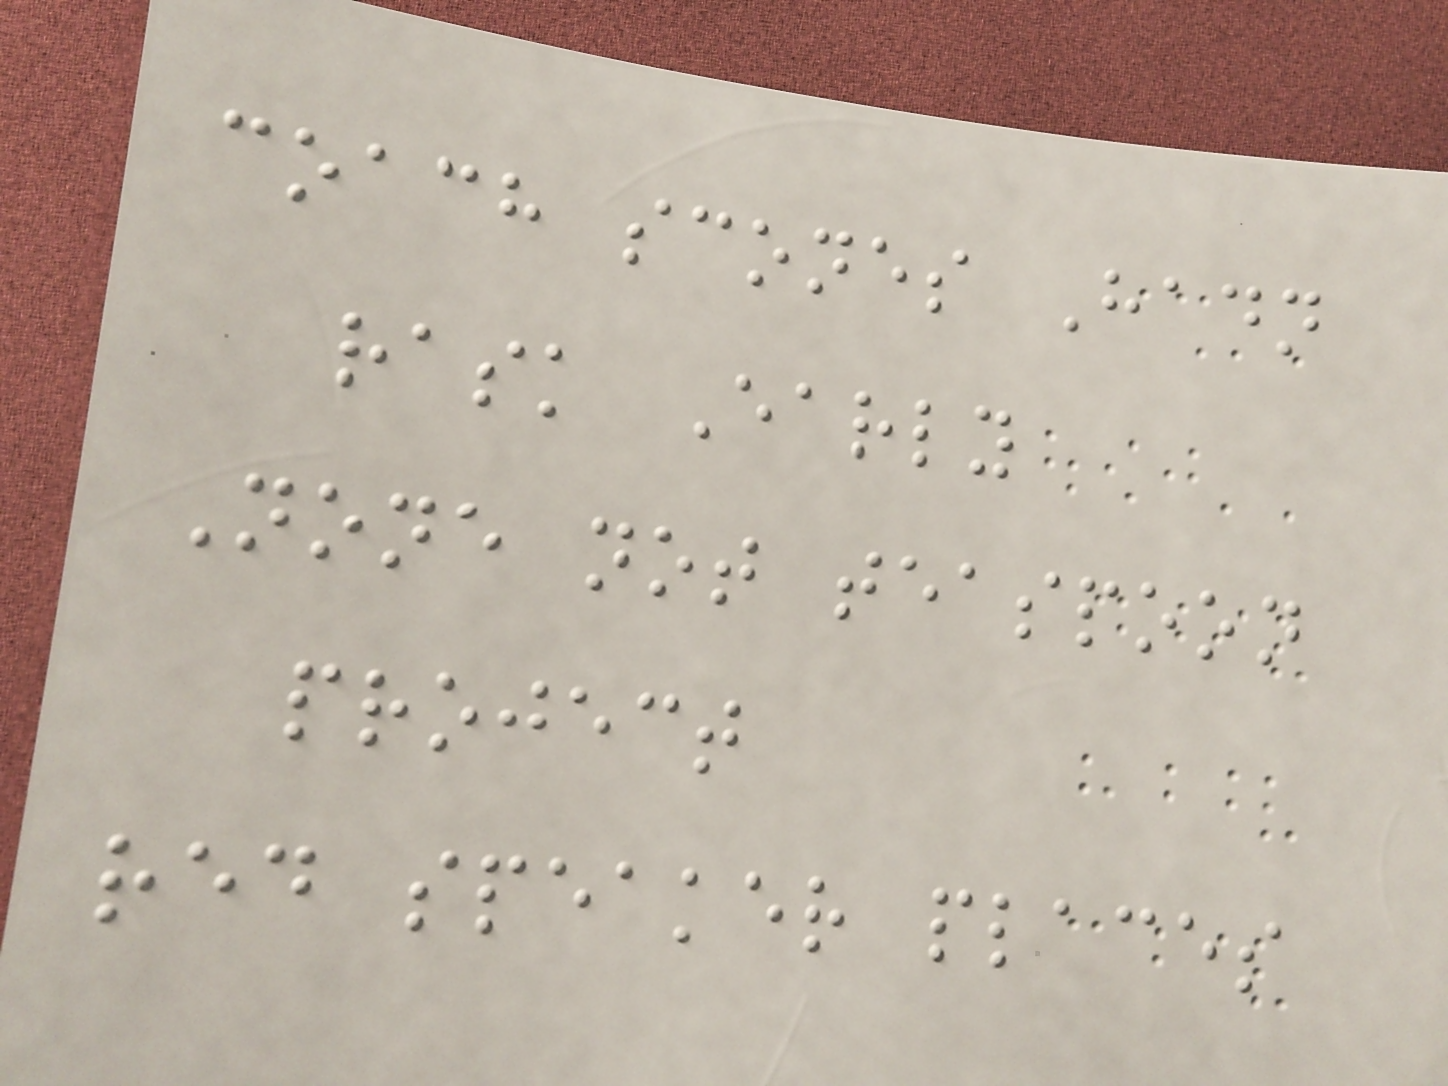coach scones Hadn
rask Early
None not teaspoon
project
red speaker places
